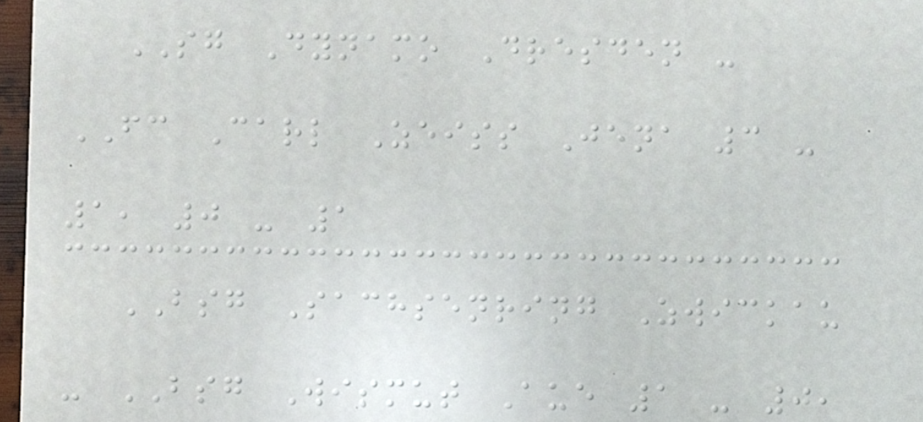SG Dynamo Dresden -
FC Carl Zeiss Jena 3 -
1, 0 - 1
BSG Sachsenring Zwickau
- BSG Wismut Aue 1 - 0,
